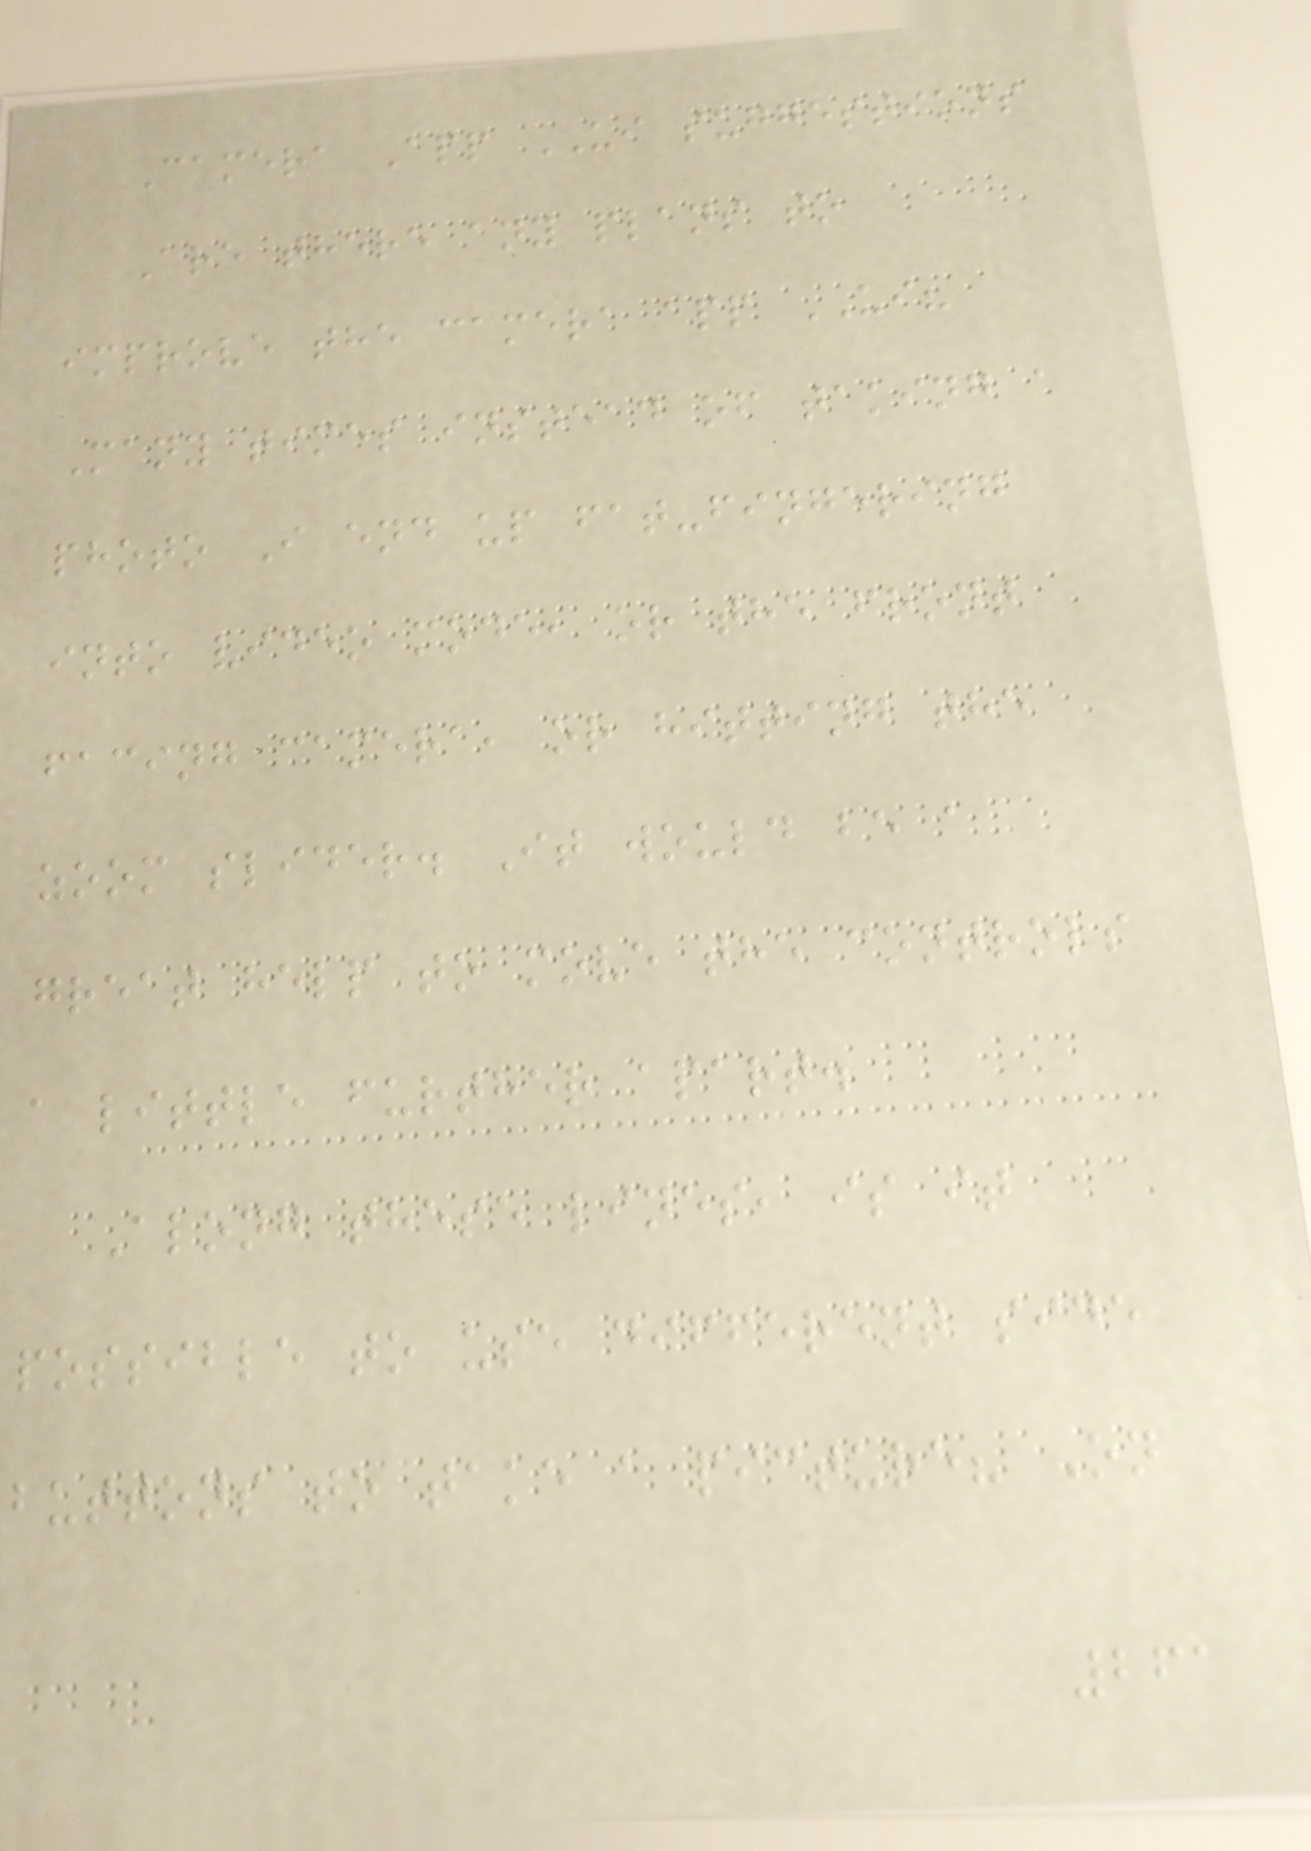Camera App UI suggestions
Are there any plans to
improve the camera app UI?
Many times instead of taking a
photo I end up fat-fingering
into video mode, or the front
facing camera, or hitting the
zoom slider. It would be a
great help to move the controls
a little further apart.
Along these lines, is it
possible to use different side
buttons to take a picture? On
261
